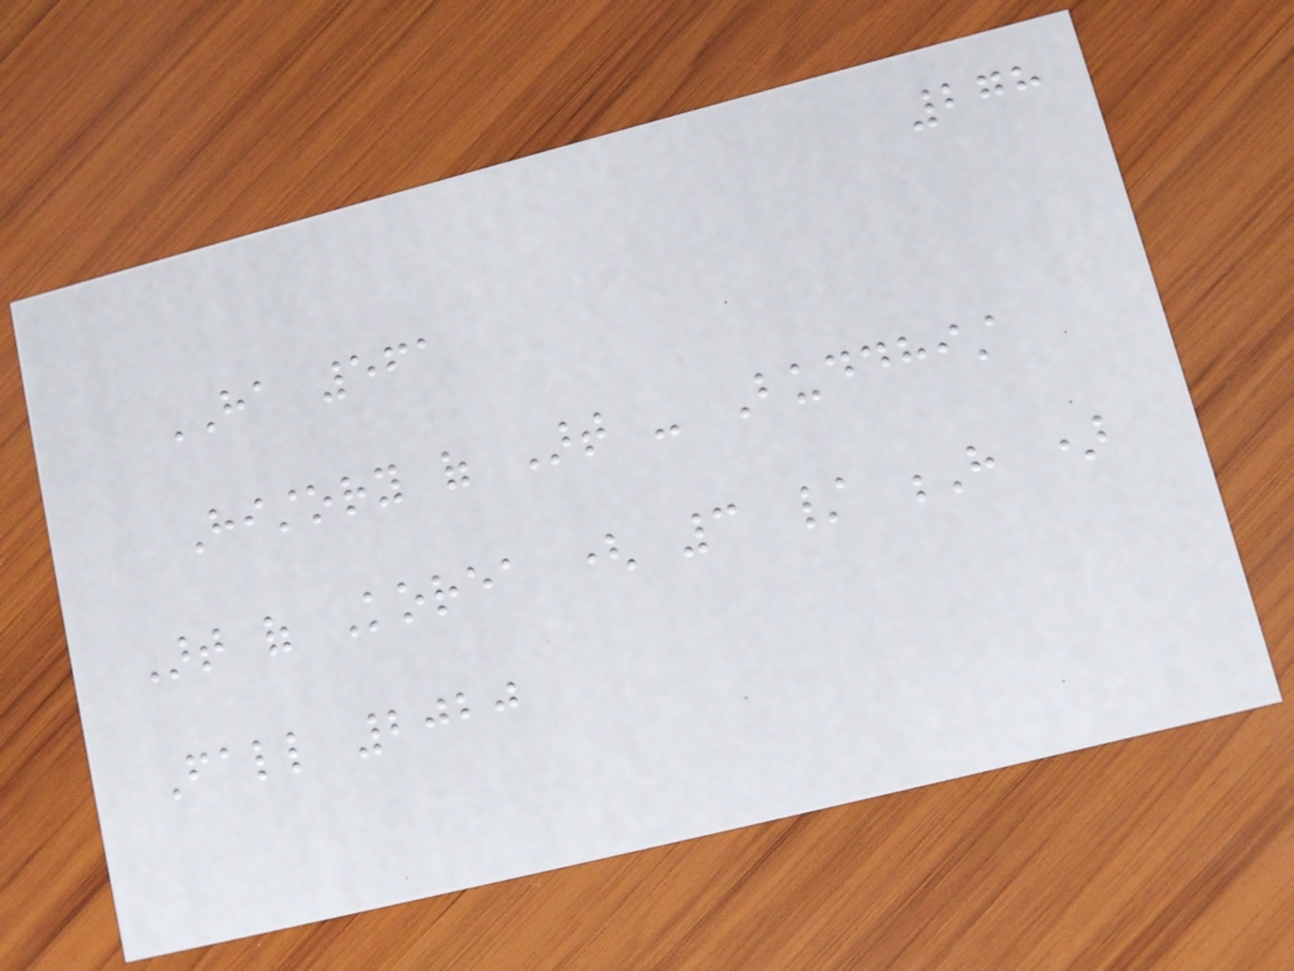278
HA 561
History of Art - Buddhist
Art of Korea ( 3 / H )
Fall 2020
